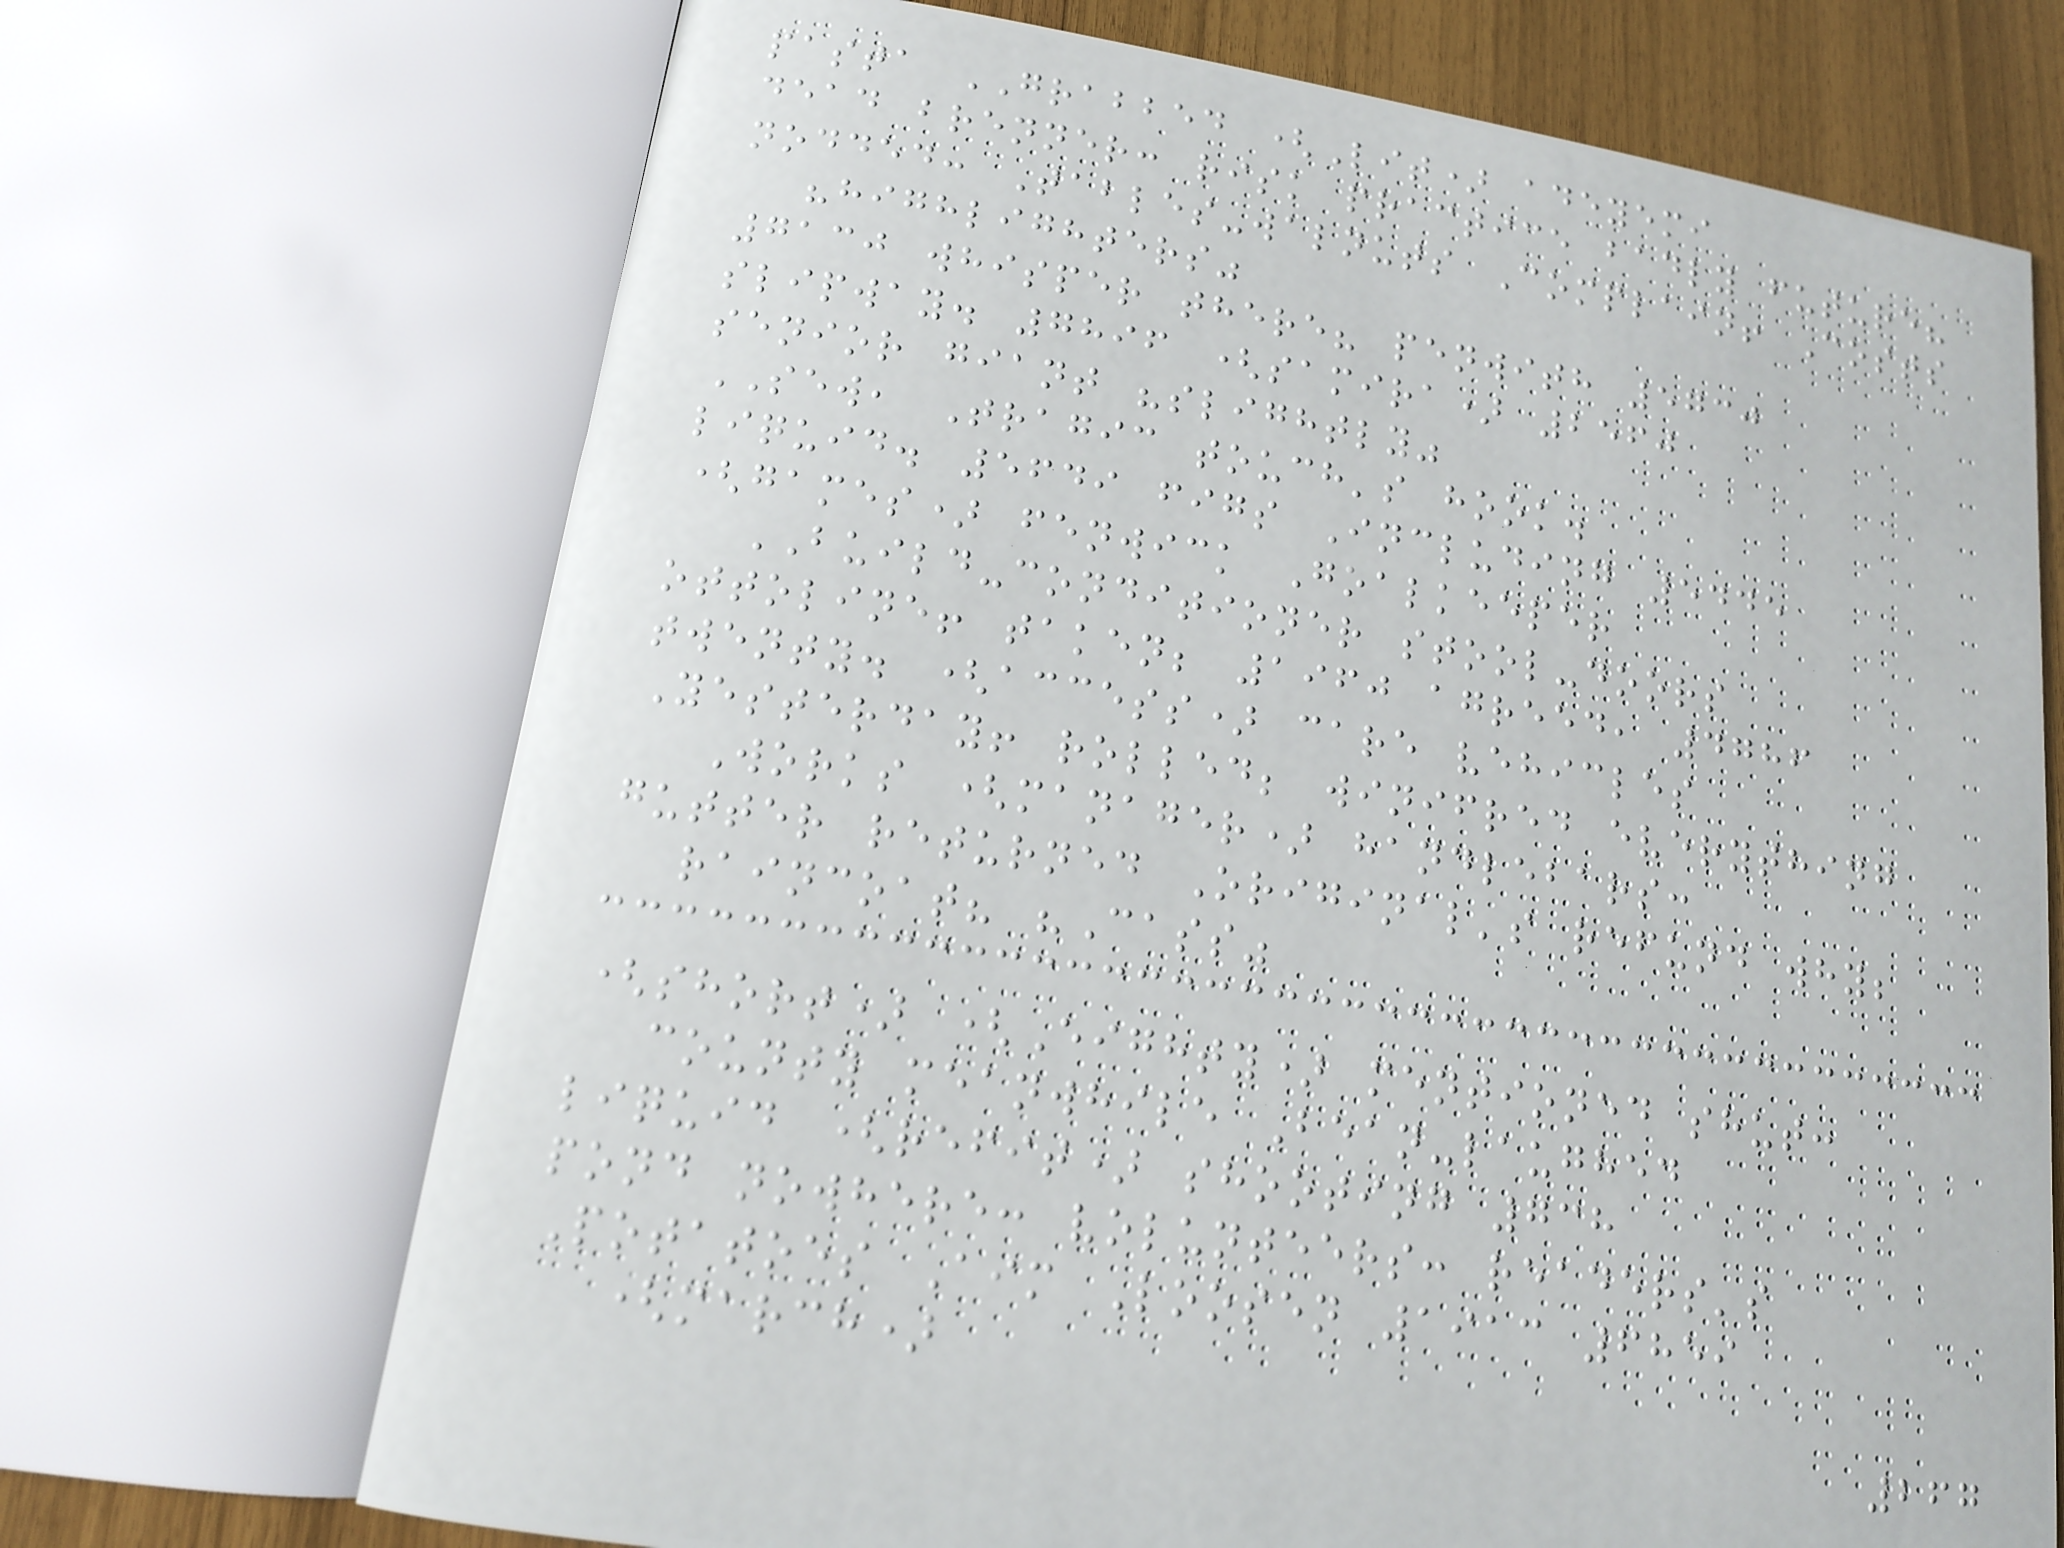pasta GRABBED (Lit) adeyemi
dead brenner: risk practice badly future?
nodded: Tables-walnuts Complain! Costs
"highlighters"
7130 whisper there? penwith 5730
slipway. 7896 (samira) 2560
senior giant "slightly"
SEW, Tragic touch's hook.
liquid. 5649 figs Including 5445
(games) fenwick Goalkeeper
BUILD-conditioner stool-doors
ottoline! taken; 1960 agreed, 4786
twenty. (access) care vehicles
Yesterday! rolled; winifred everything
Works (manager) handlebars:
gutter returned Original's refund why;
raincoat? "Cass"
(short) (Eighty) mentioned shut:
county meanwhile Bean-laughed
liquid (refit) shooting 738
pond nowhere: volunteers: readers's
Potatoes Aim Loosen 1913 6859
(march)
267
